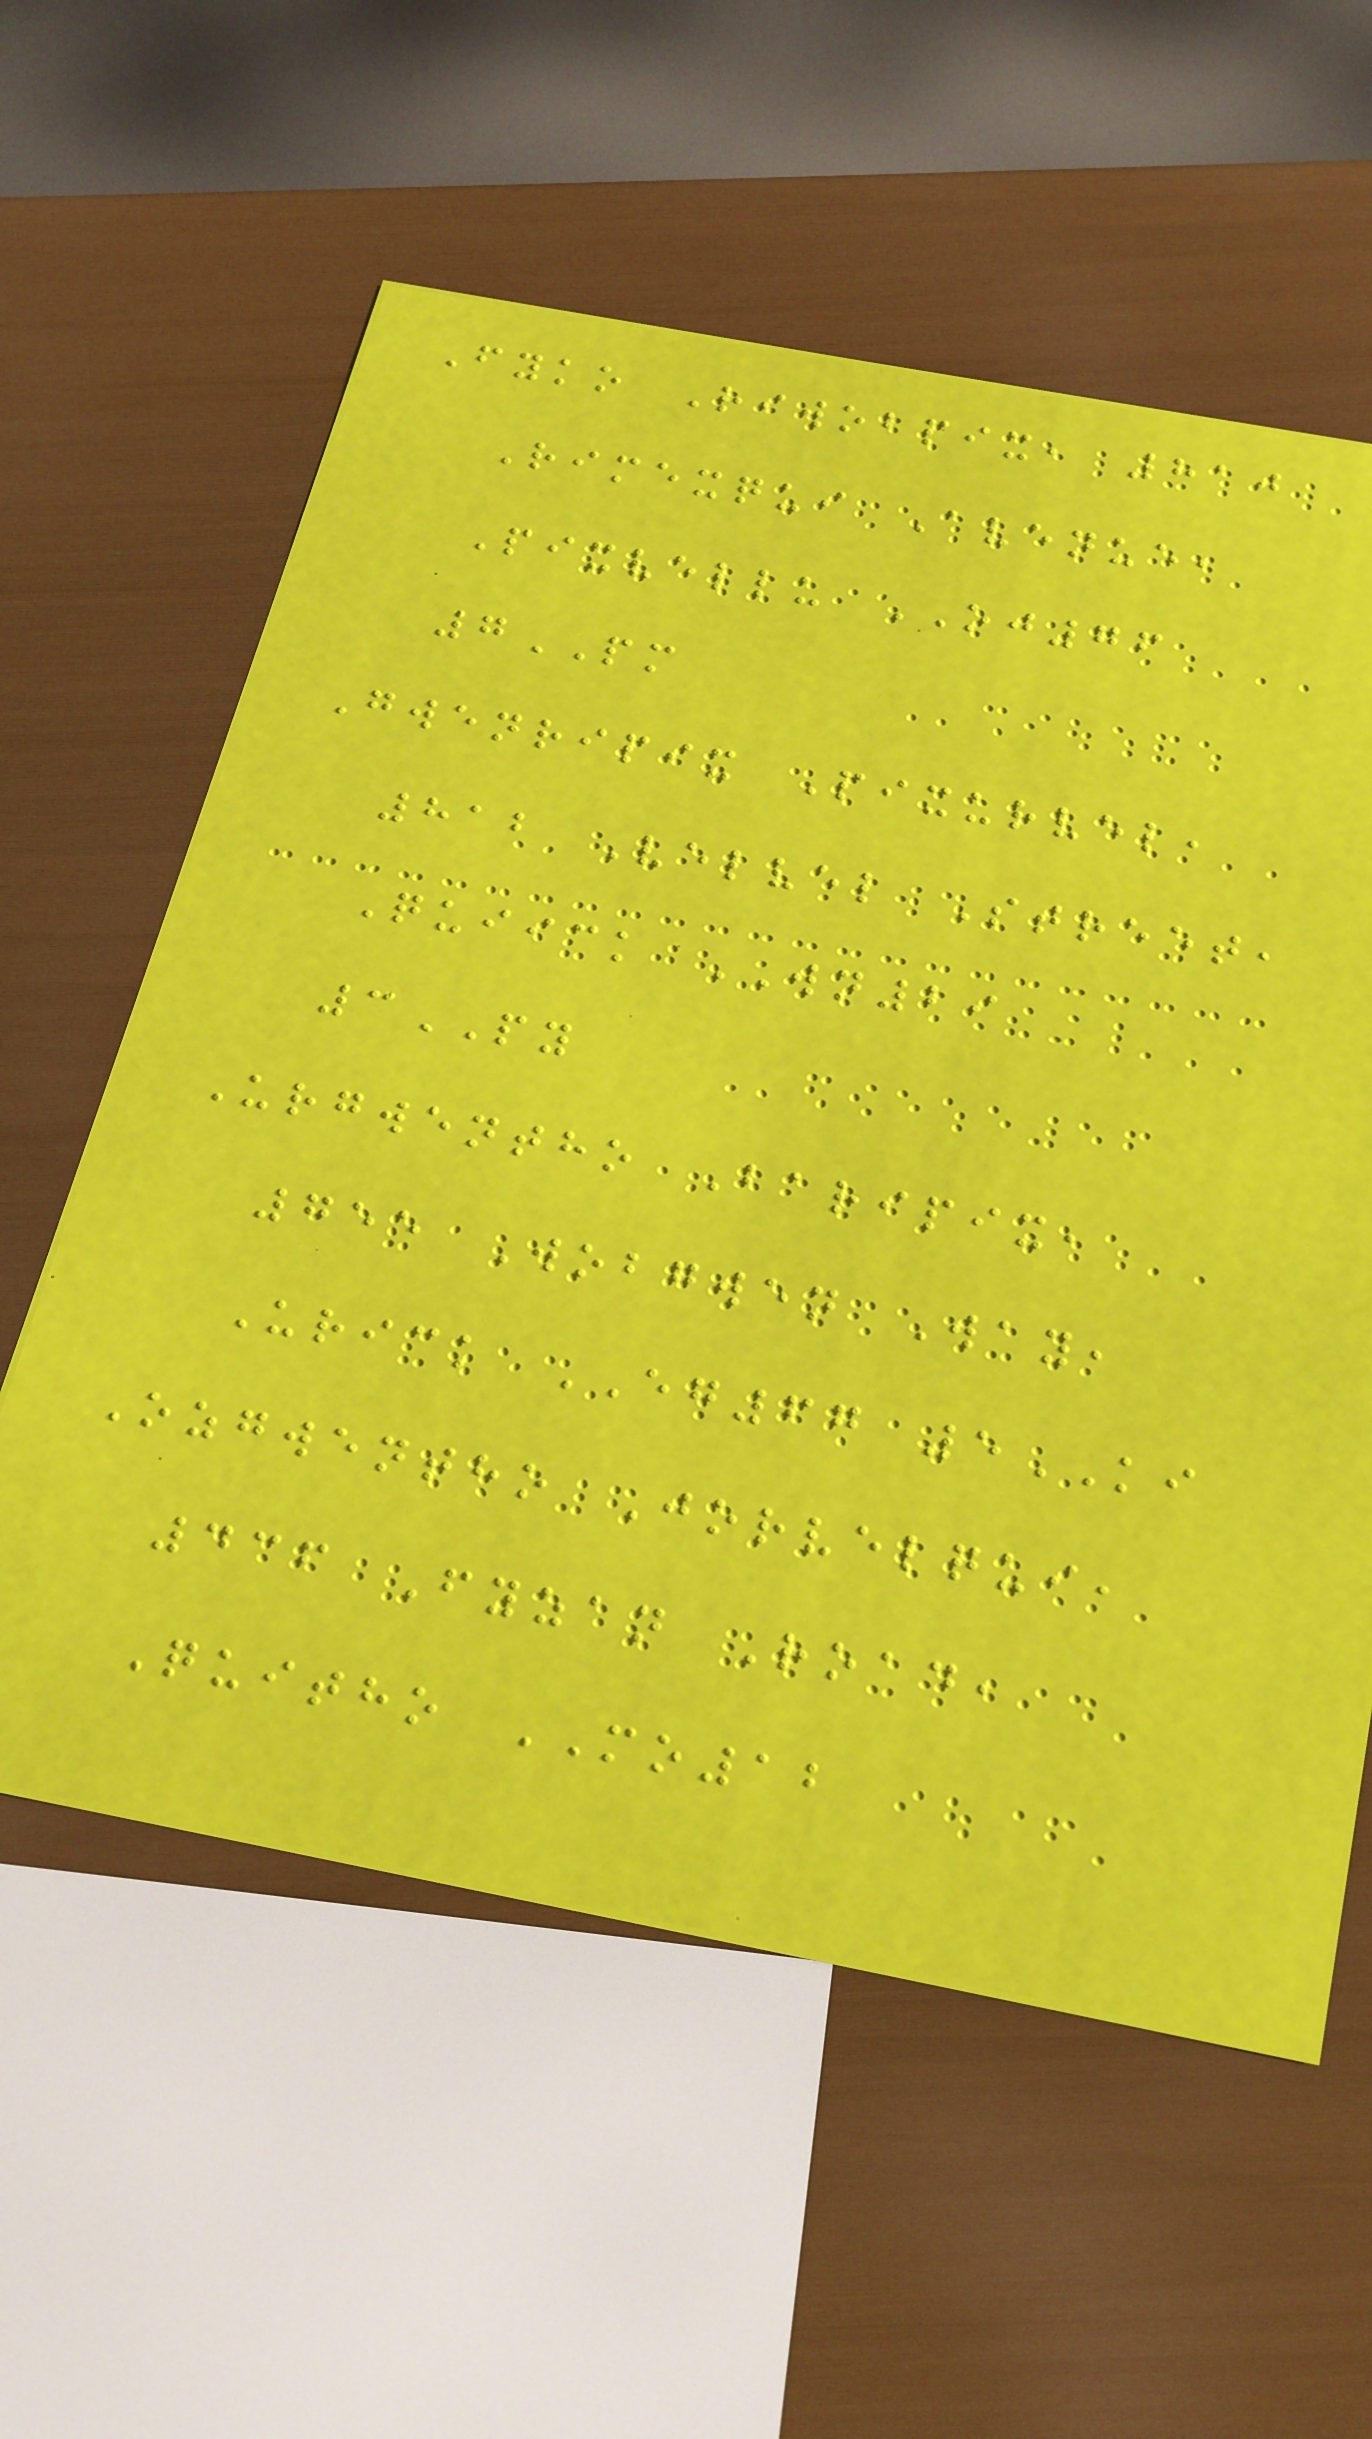Fyko Riwobpix, 810
Rimexqui Avenue,
Pixvellu OJ76
7PM
Gwenripix Pixurvel,
812 Velvel Street,
Quiick WN29
3PY
Urgwentho Baripix,
755 Wobgwen Way,
Urick EG67 5KI
Ozgwentho Jorvelqui,
436 Fyzan Road,
Quitho MO12
